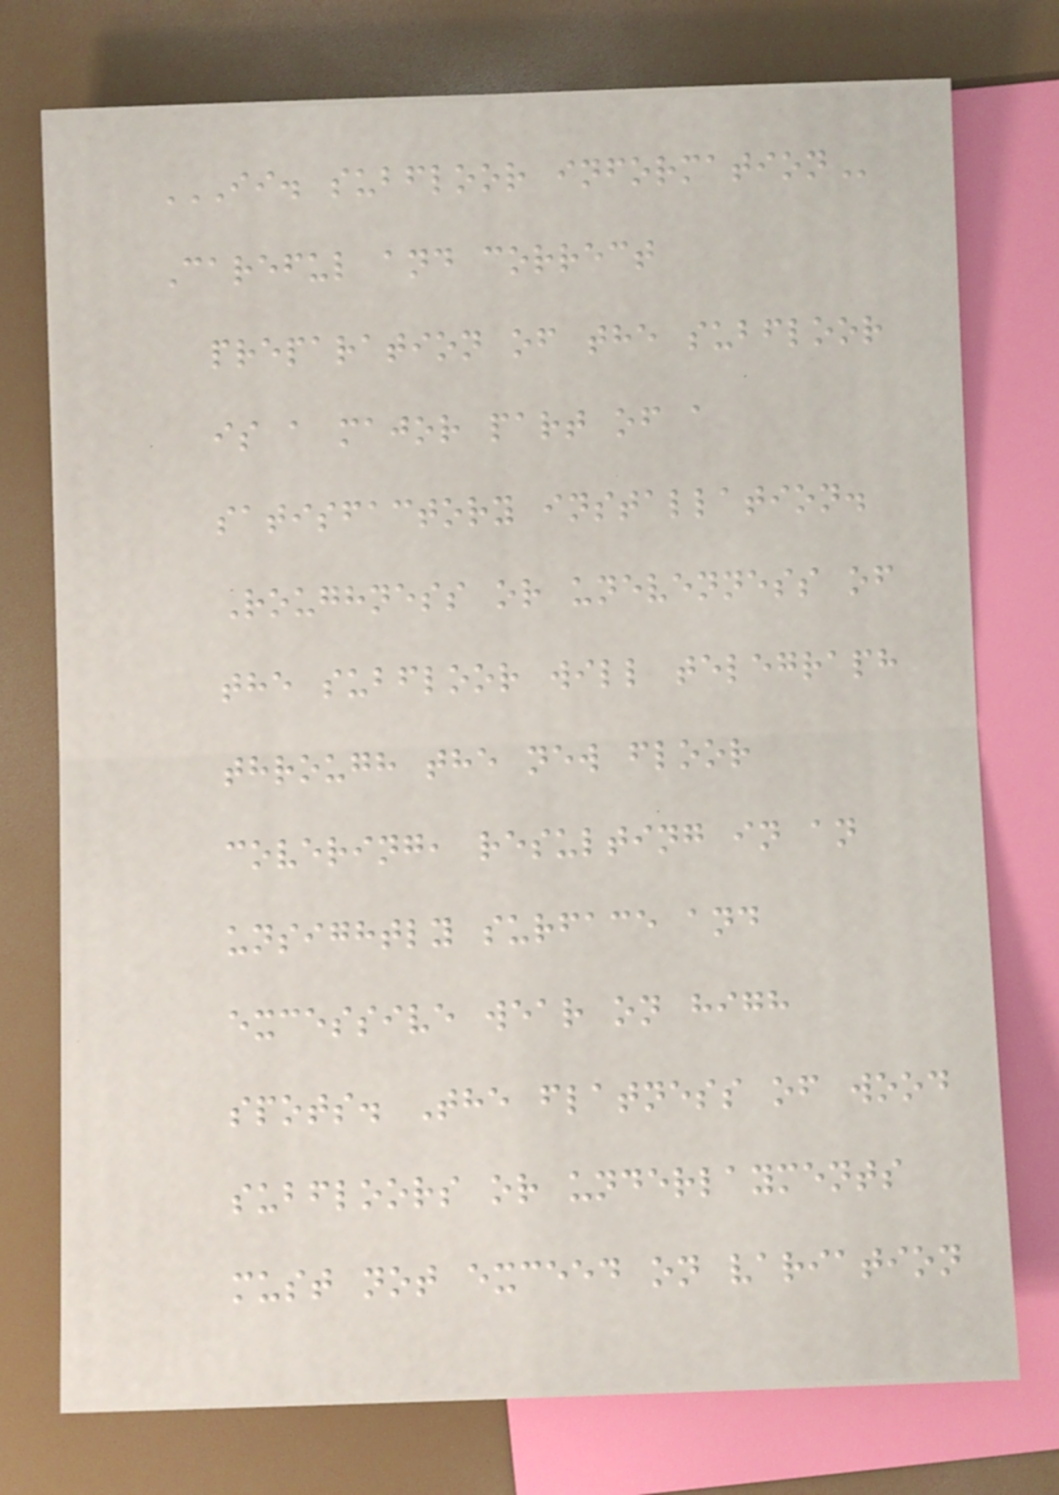II. SUBFLOOR INFORMATION
Careful and correct
preparation of the subfloor
is a major part of a
satisfactory installation.
Roughness or unevenness of
the subfloor will telegraph
through the new floor
covering, resulting in an
unsightly surface and
excessive wear on high
spots. The flatness of wood
subfloors or underlayments
must not exceed on variation
